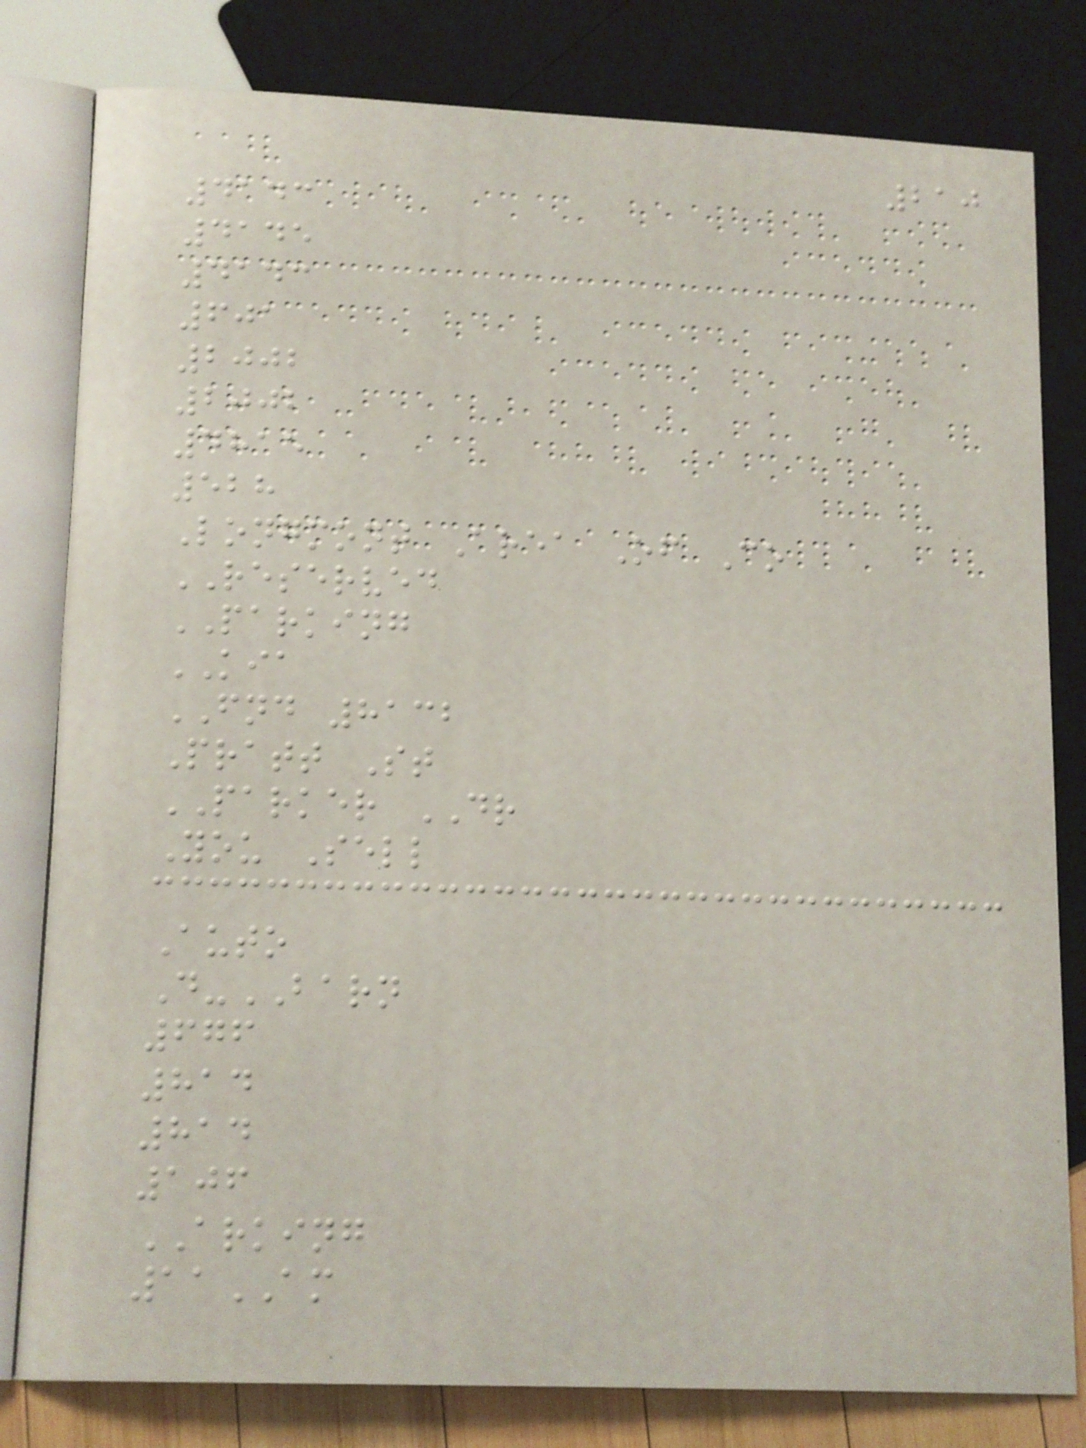210
4143
4145
4143
601
2002
2002
4815
528
Longmont Area Of Co
RESERVED
PARKING
KIA
FND 8132
Pratt St
PARKER DR
You Sell
Auto
D-BARN
676
814
814
106
ARKING
11AM
